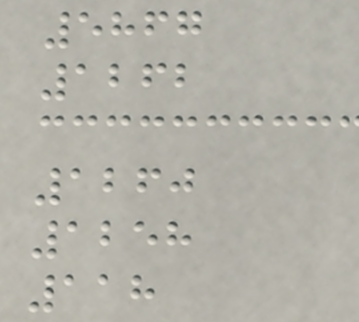5867
1262
1260
1258
118
